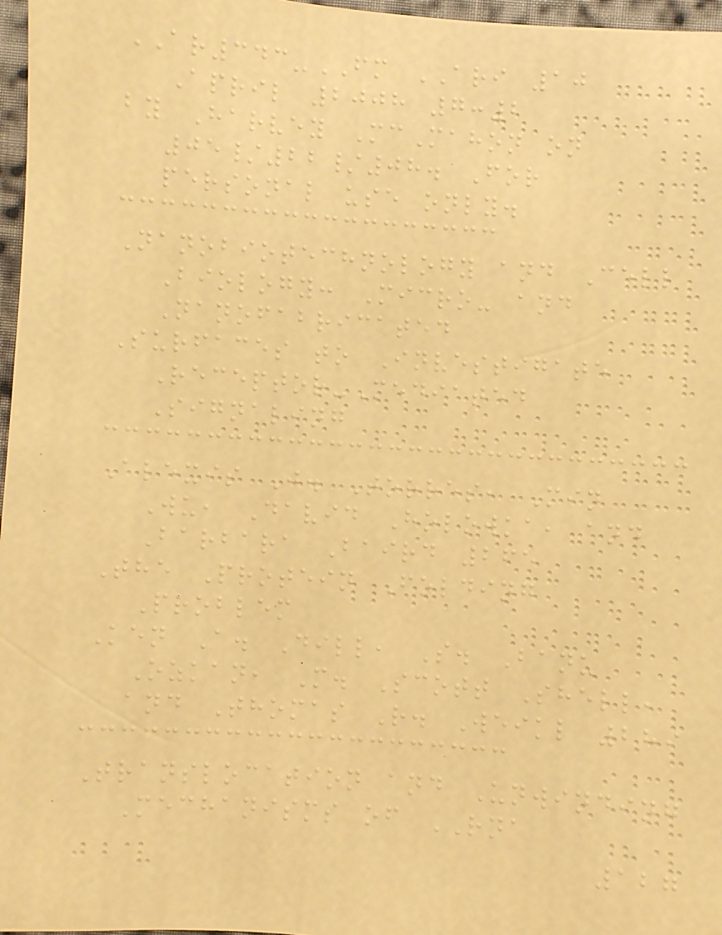AR343-FM ARI 10
April 2008 7:2
by Harvey McMahon on
05/22/08. For
personal use only.
Nanobiotechnology and Cell
Biology: Micro- and
Nanofabricated
Surfaces to Investigate
Receptor-Mediated
Signaling
Alexis J. Torres, Min
Wu, David Holowka, and
Barbara Baird 265
The Protein Folding
Problem
Ken A. Dill, S. Banu
Ozkan, M. Scott Shell,
and Thomas R. Weikl 289
Translocation and Unwinding
Mechanisms of RNA
127
